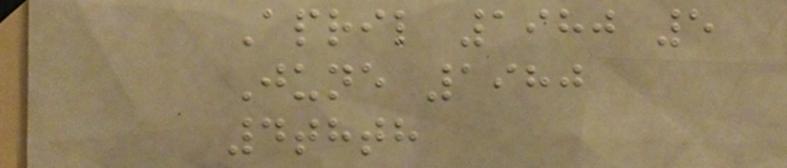April 1980 5
June 1980
4thth
